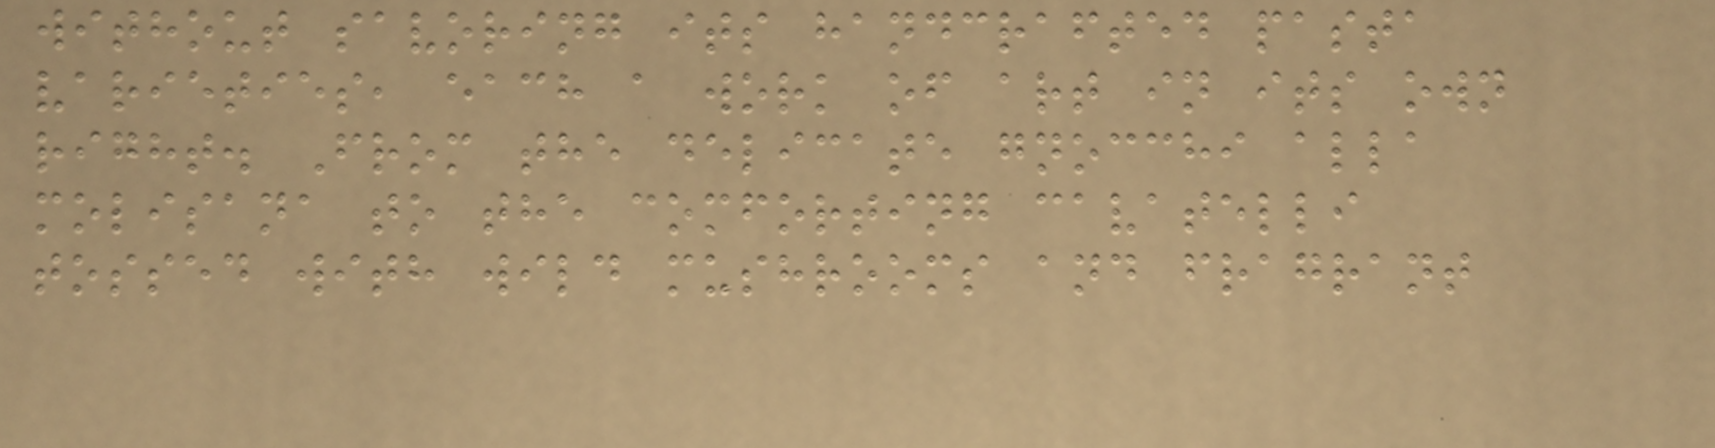without savoring its handcrafted pasta
varieties, each a work of art in its own
right. From the delicate gnocchi alla
molisana to the comforting cavatelli
tossed with wild mushrooms and fragrant
